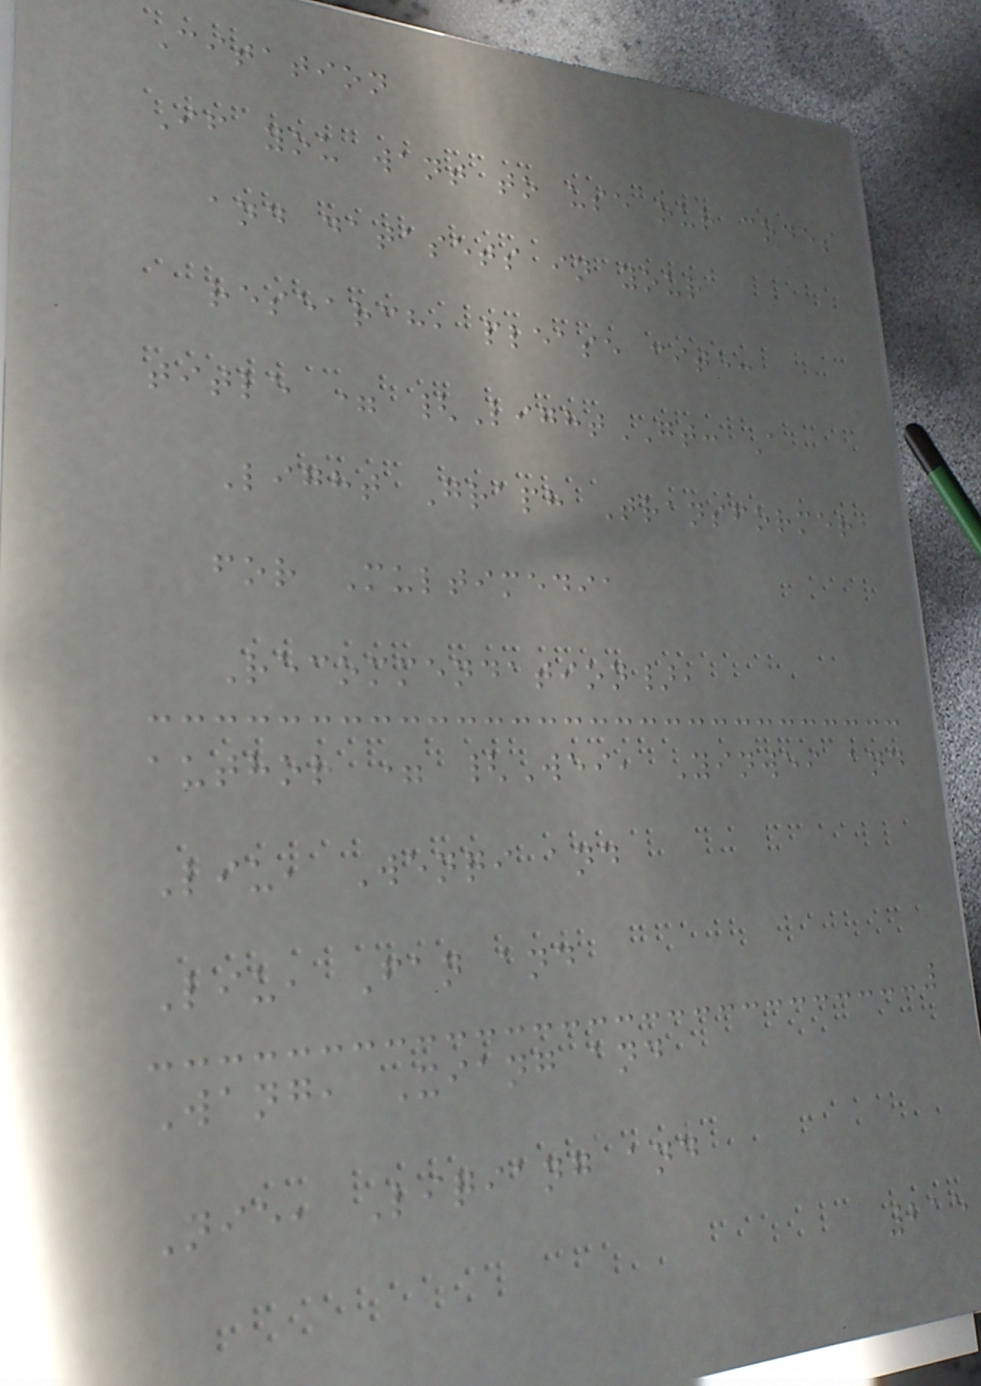Citation
If you want to use our codes
and datasets in your
research, please cite:
title = {LightGT: A
Light Graph Transformer
for Multimedia
Recommendation},
author = {Wei, Yinwei and
Liu, Wenqi and
Liu, Fan and
Wang, Xiang and
Nie, Liqiang and
215
